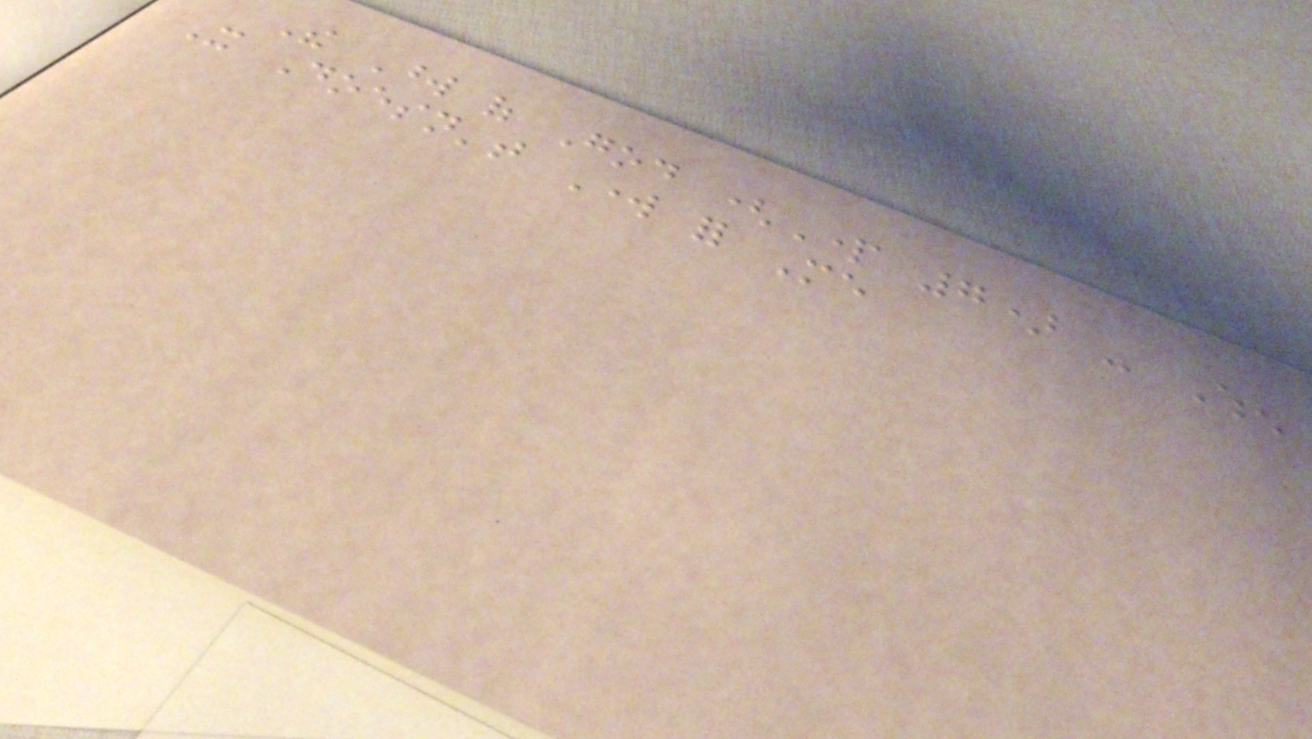The Word of God (Part 7) - When
It Doesn't Work for Me
